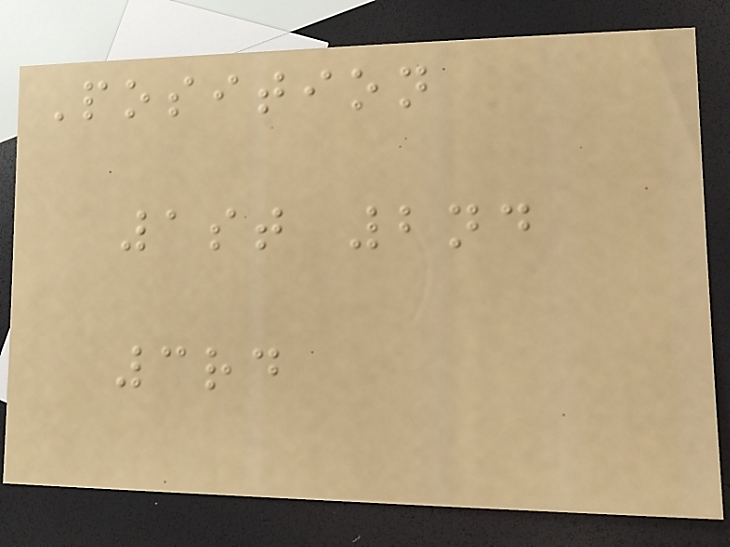Position
1st 2nd
3rd
